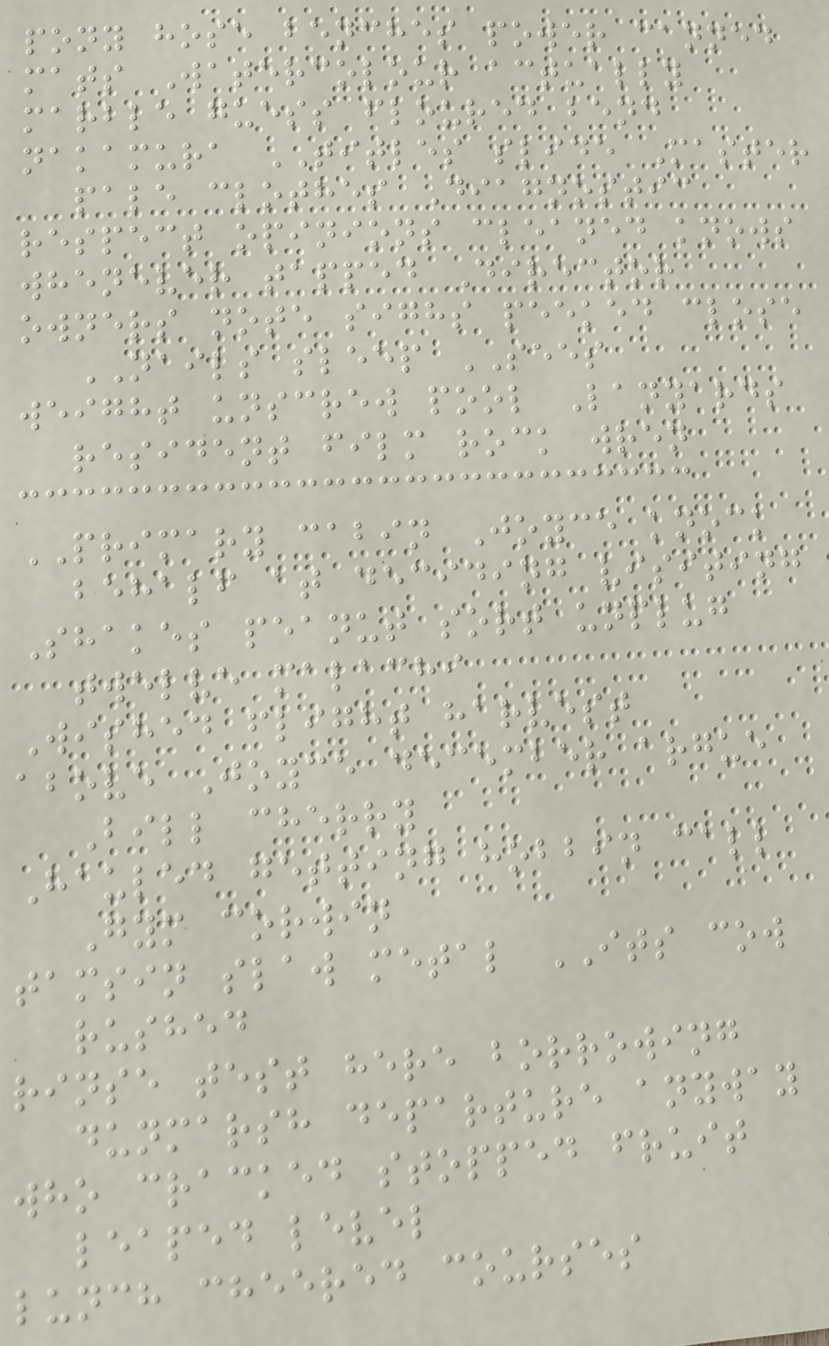pony hose benches power canned
mats Watercolour actually
marble guess floured bend
nakamura TITLES slide Master
pale clothes Diagnostic
respect opinions cleaned knows
whenever tapped Director
owners note sighs peeked close
NAILS sleep SEES
weight unscrew pool Lanyards
resident film rock wren
PRIMARY cabin Joyce knock
behalf at deciding visiting
Shakes peanut sort unplug
twelve malachi
Wished flight harvest
above Joyce december argue
Bill cherry
Hauled getting hobbin call
Gym corwin
tamsin slaw metal ITS cow
rushed
rinse test here borrowing
dunmarsh departure anyway
who cracked stopped fruit
leaped level
lunch cheered courses
